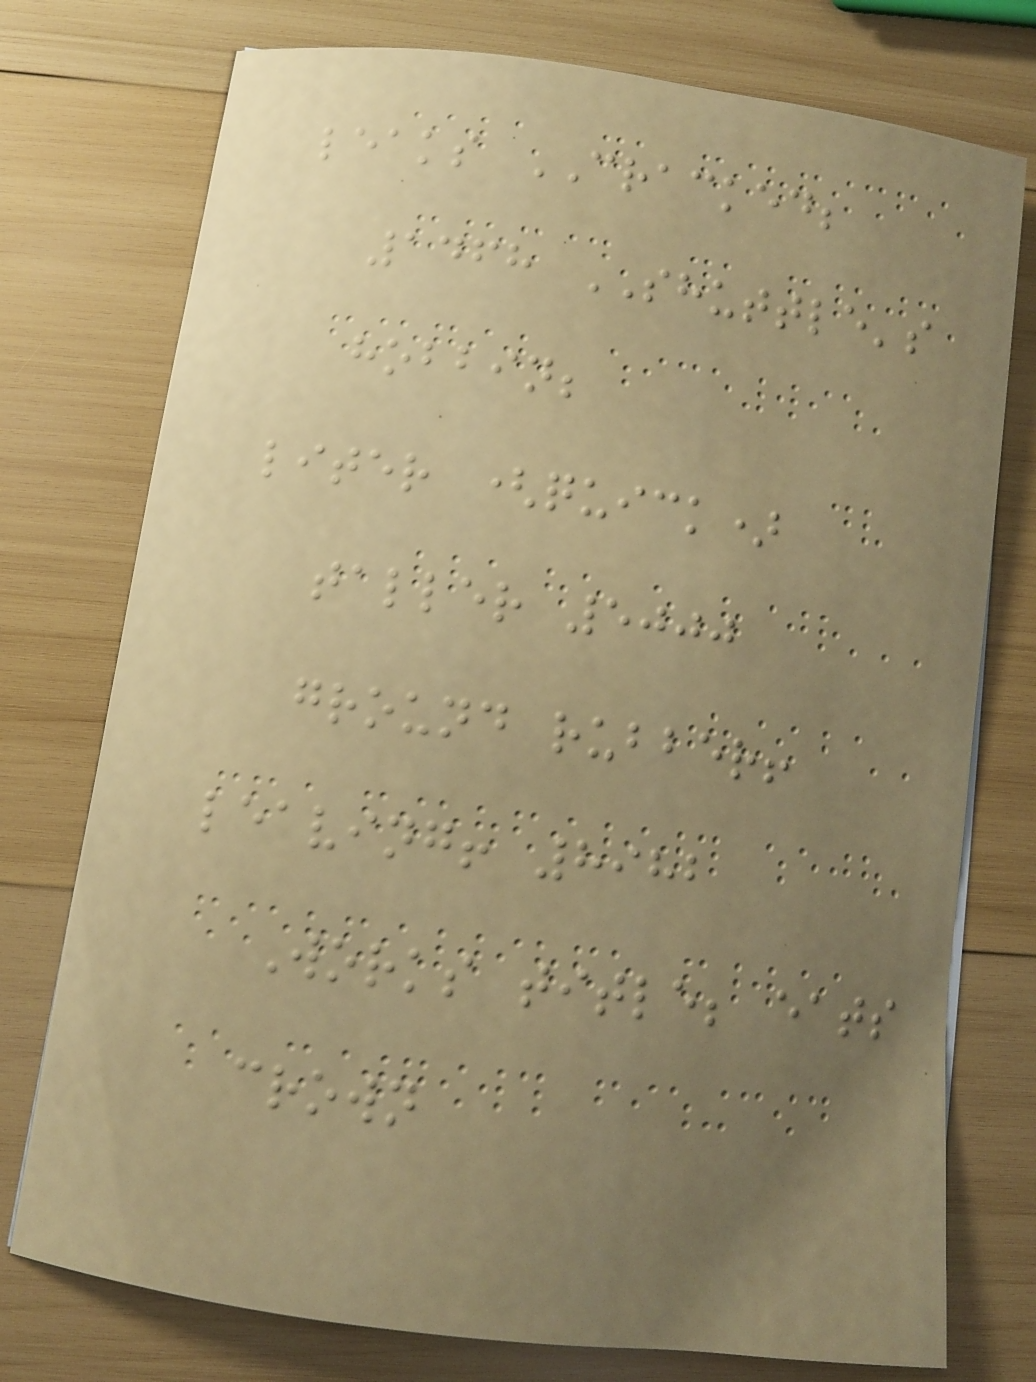leaks CRACKED;
1468 SHUTTLE's
hobbin;
liter (quick)
taller 5000
ground rubber!
leaving! 8982
Works title; eats
crown
